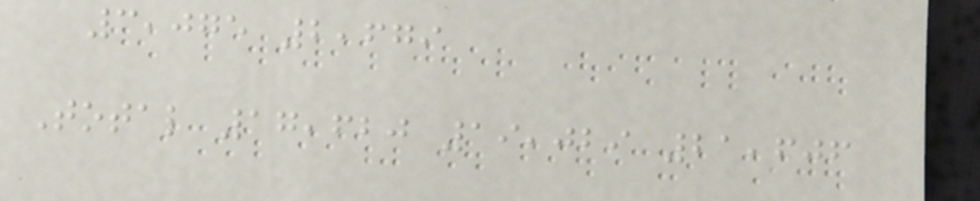3,075 2,679
Total 17,620 19,029 21,606
